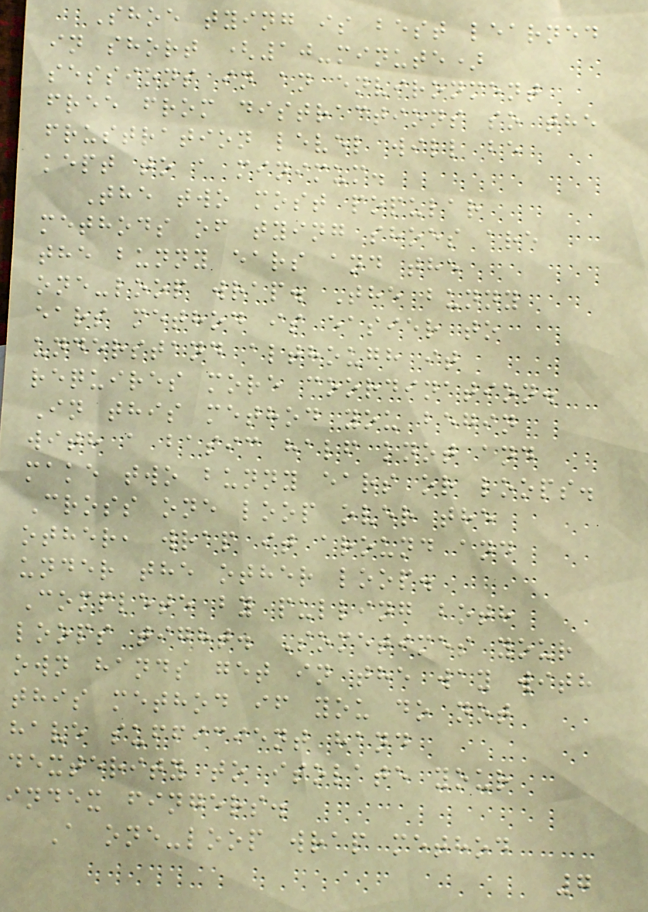Shoe tying is best learned
in short (10-minute)
sessions in an environment
free from distractions so the
frustration level will be
kept to a minimum.
The two most popular
methods of tying shoes are
the bunny ears and the
one-loop wrap. The bunny
ears method is easier to
understand although it
requires more coordination.
In this method you begin
with a basic half knot and
make two bunny ears or loops.
Cross one loop over the
other, wrap it around and
under the other loop.
Complete by pulling both
loops tight. Sometimes your
own hands get in the way with
this method if you do not
have sufficient hand
dexterity to isolate your
index fingers.
A one-loop wrap method
7
